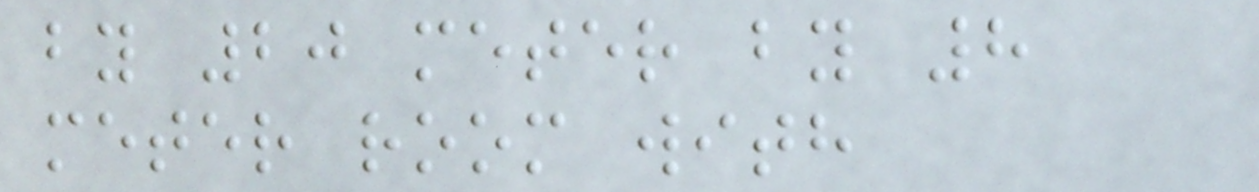by 20 meter by 8
meter room with
